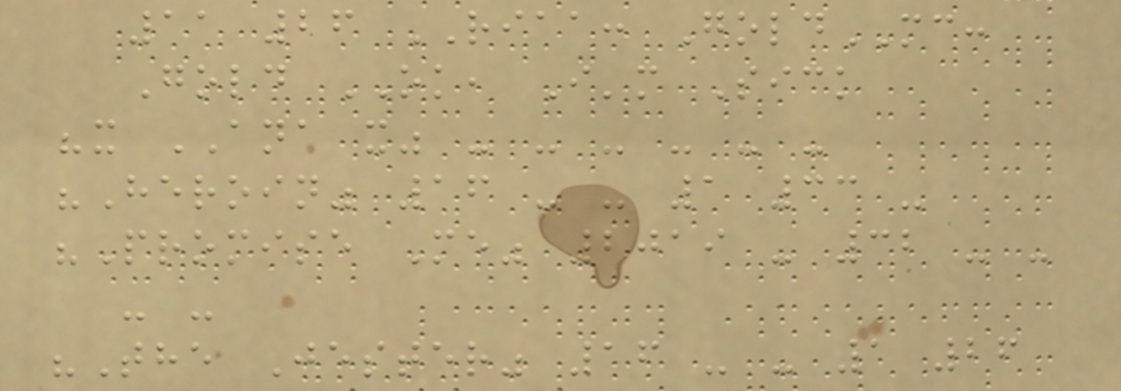11 26 RIAA: GoldMC:
Gold OK, I'm Sick
"x ANA x" - - - - - -
"Heroin" 16 - - 1 33 -
"Promise Me" 2019 - 32 - -
- -
"The Jester" 16 - - 1 26
